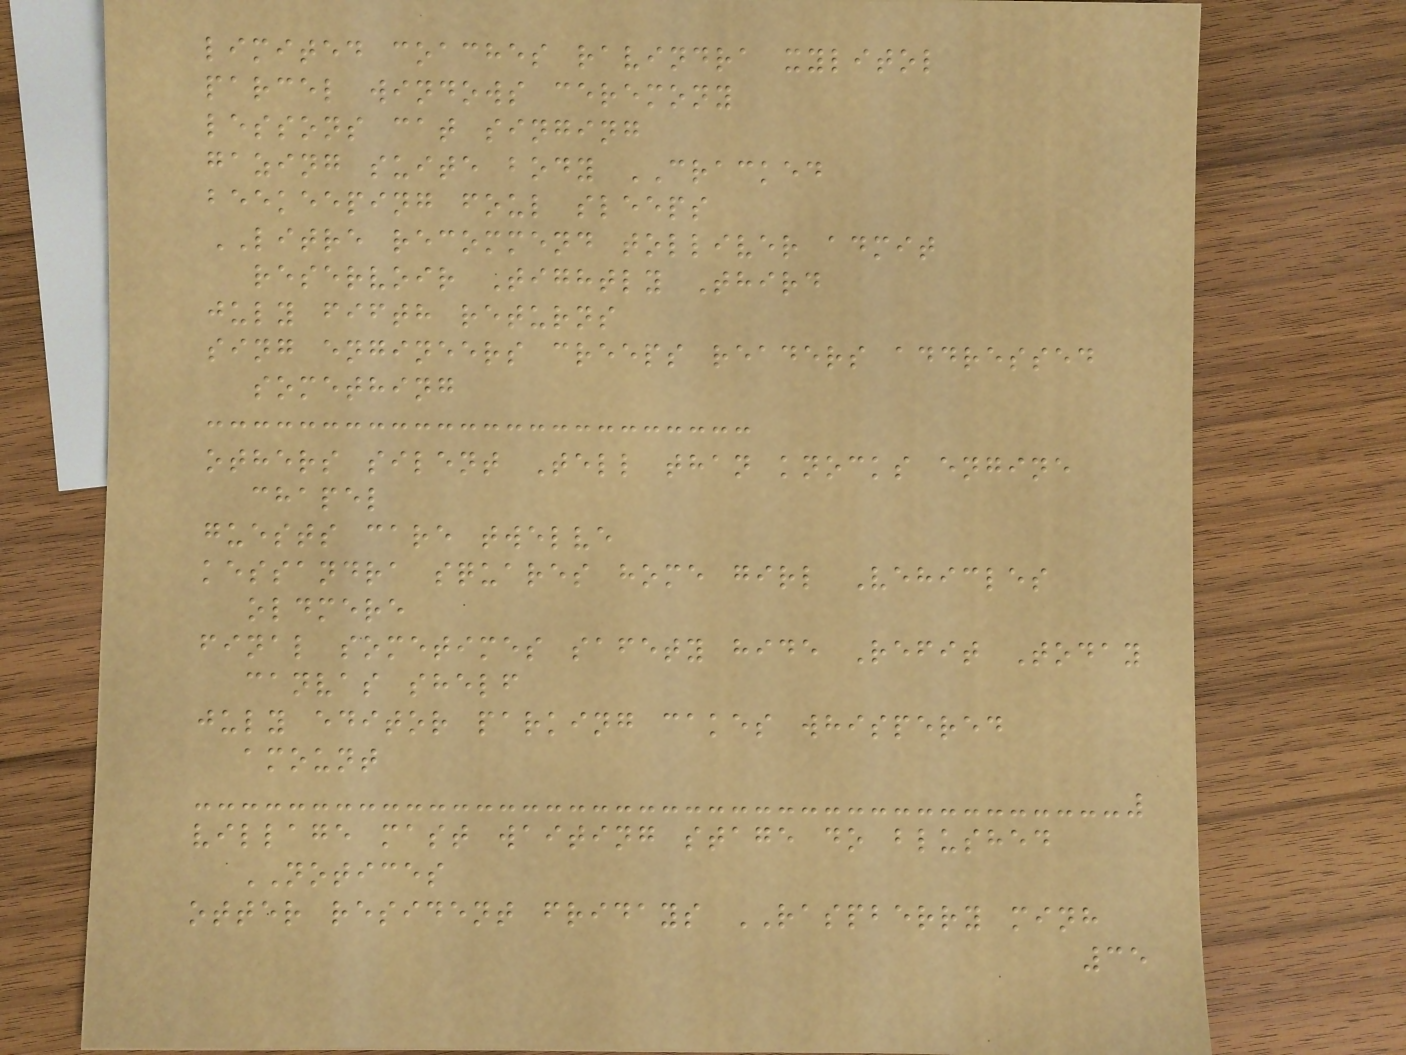limited coaches ravindra xylitol
parcel windows ceremony
lessons cat singing
gazing suite body CRACKED
beekeeping foul sleeps
LITRE recommend tolliver admit
reservoir Tightly Third
july fifth returns
sing engineers creeps readers addressed
something
others silent Tell than knocks engine
chapel
guests care twelve
kessandra squares home girl Vehicles
oldmere
final sometimes safety hide Refit Today
canvas shelf
july editor parking cakes whispered
amount
village mast waiting stage do blushed
NOTICES
otter resident fridays RASPBERRY minh
35
